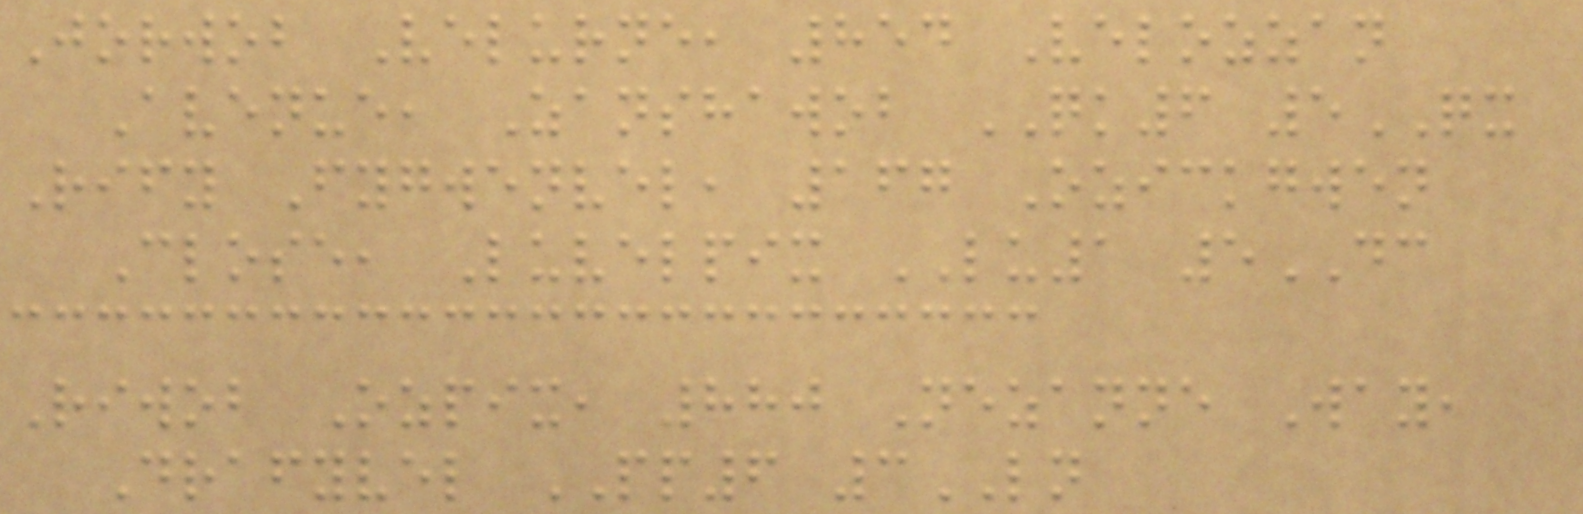Jorwob Velurne, 854 Velozzan
Avenue, Zanshawob QK6 5QX
Rify Fygwenvel, 167 Ozickgwen
Close, Luvelpix LU1 5DC
Riwob Ozpix, 880 Nezanne Way,
Drafyvel PP6 3LN
